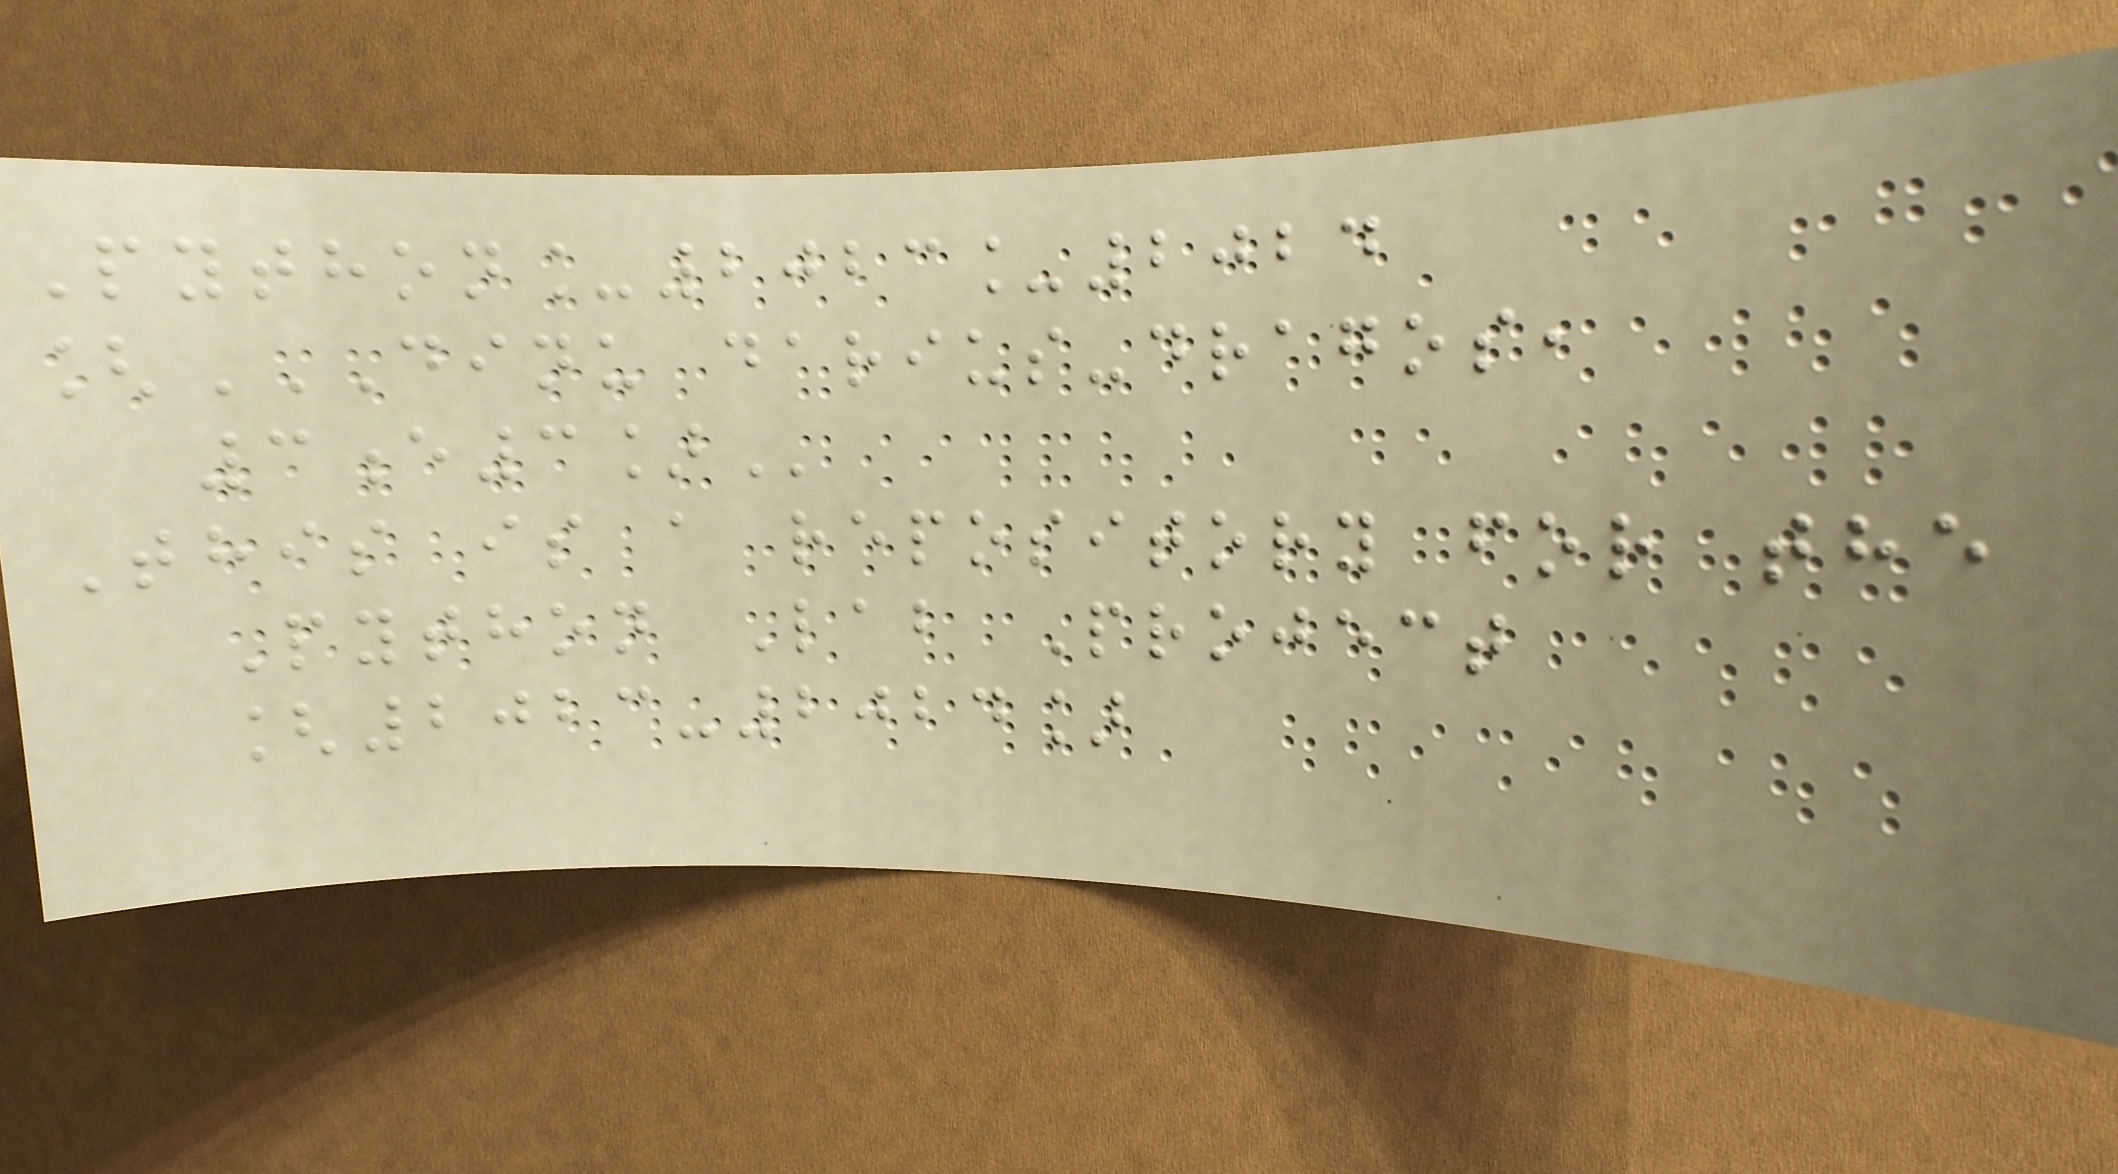Python_2023_2024
[DINU DARIUS-DRAGOS,
3E3]
This is a repository for the
Python Lab Project
[2023-2024]
